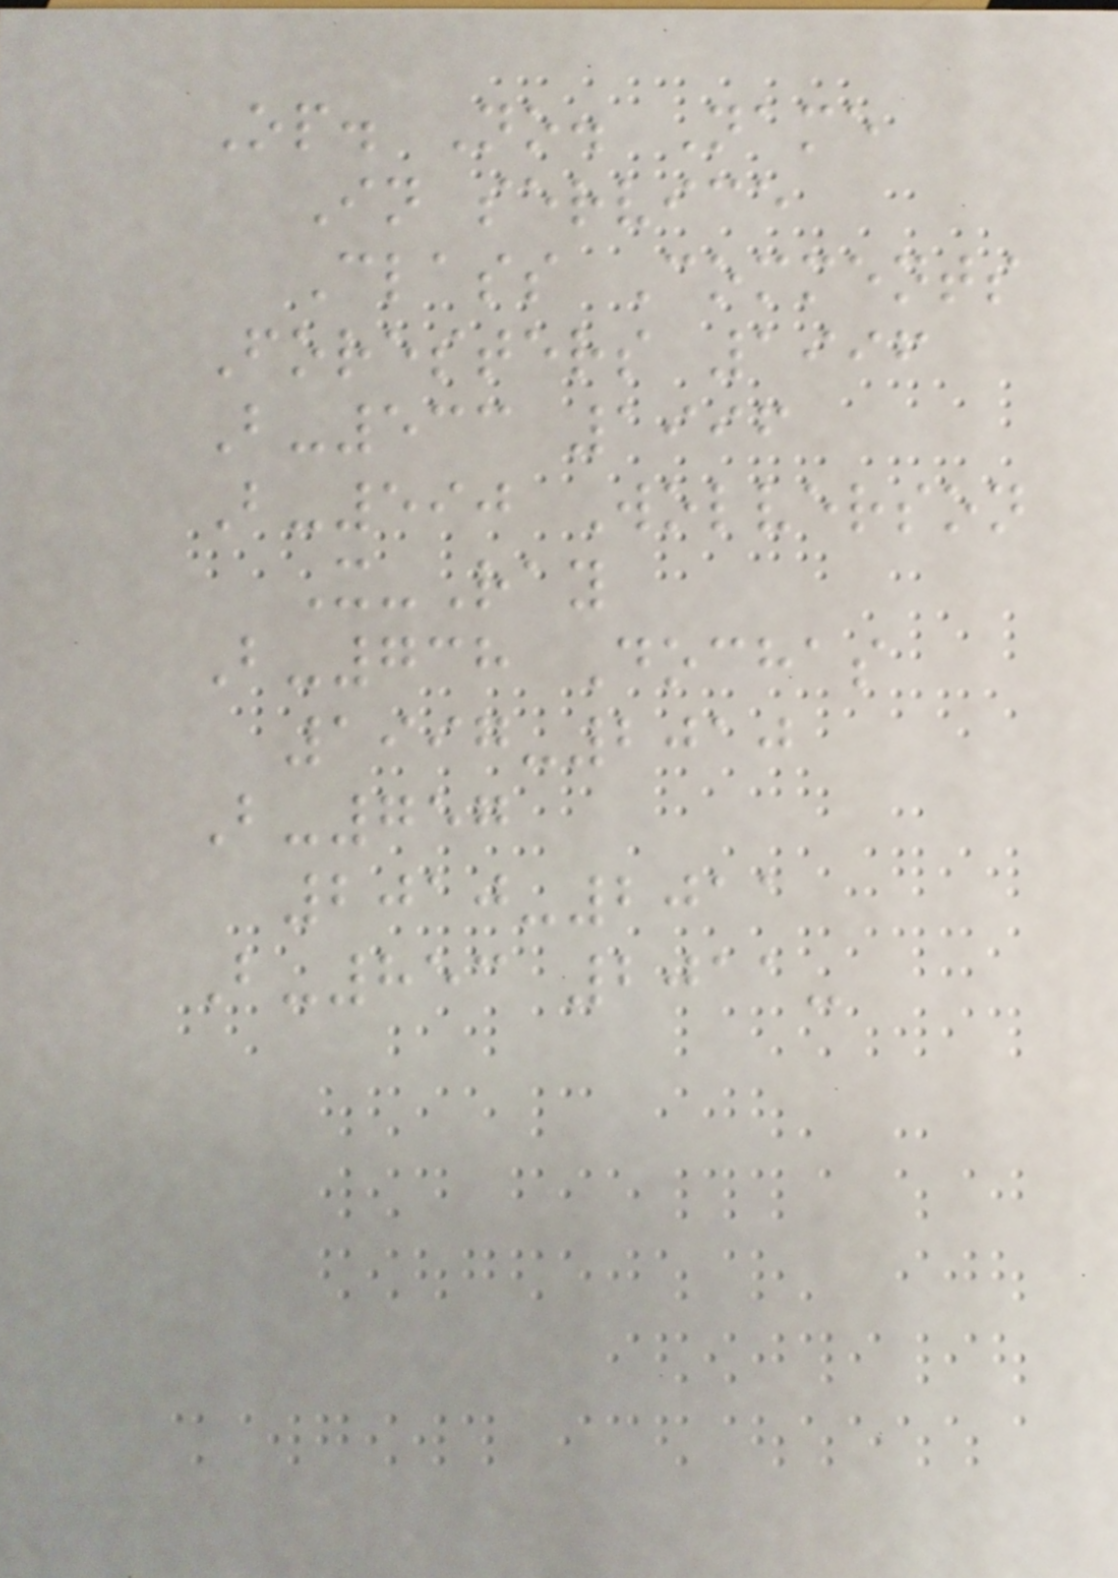Op. No. Name
In service
Class Comments
Foresters 1996
B-533 1996
B-590 Wolverson
X-Ray
B-738 Dochas
1997-2010
B-757
2010-2011
B-853 2011-
